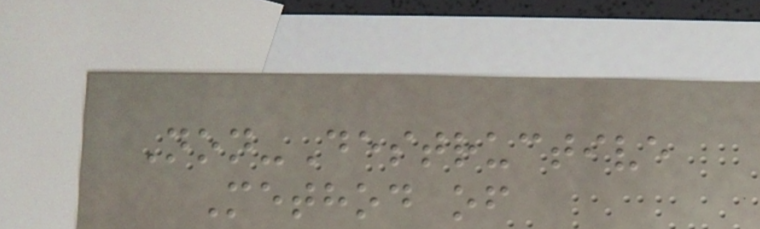Non-Destructive
Method of
